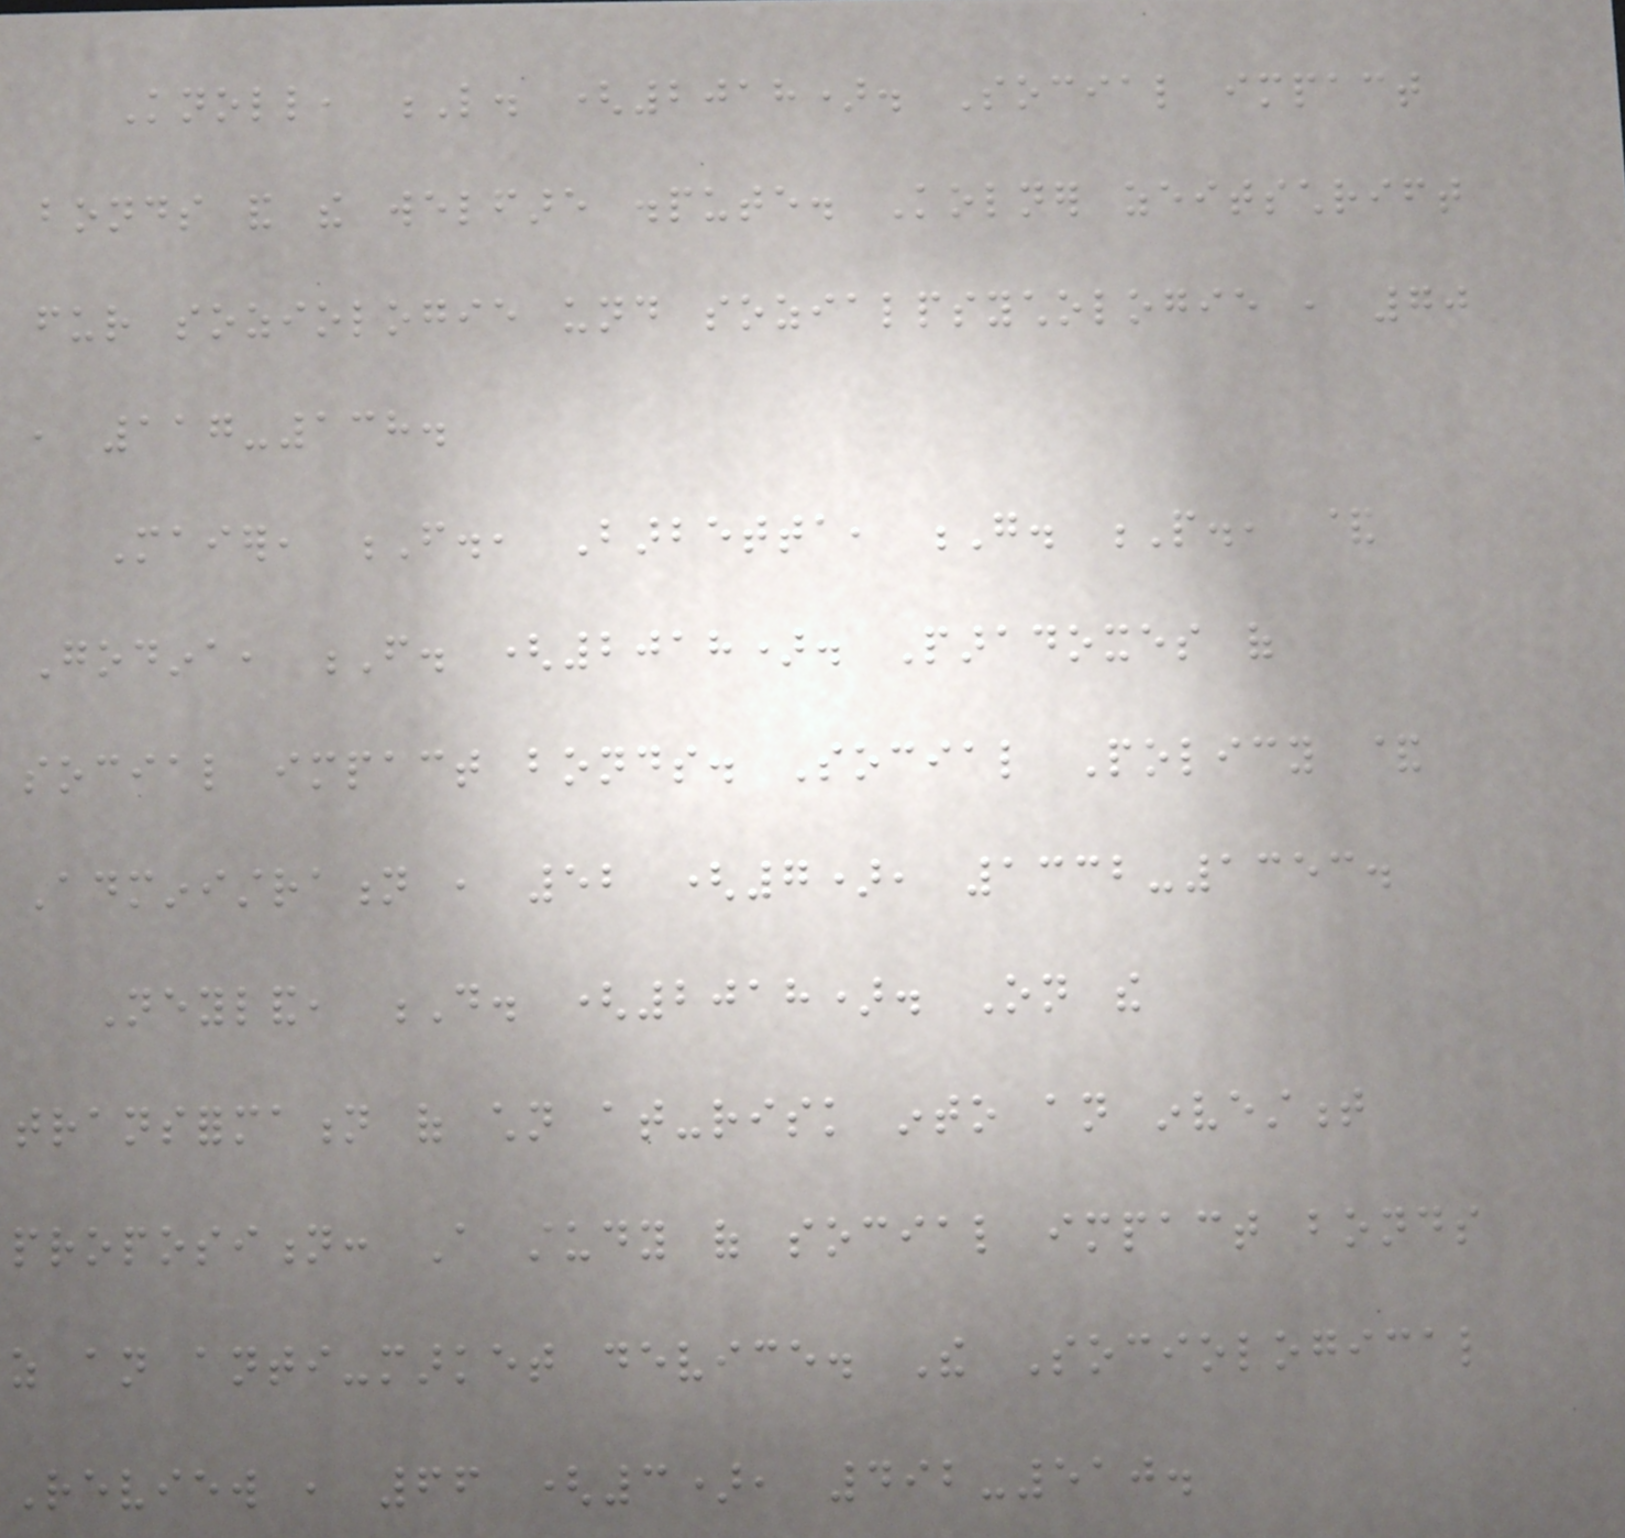Knoll, L. (2018). Social impact
bonds and the welfare dispute. Kolner zeitschrift
fur soziologie und sozialpsychologie , 70
, 117-138.
Maier, F., Barbetta, G. P., &
Godina, F. (2018). Paradoxes of
social impact bonds. Social Policy &
Administration , 52 (7), 1332-1353.
Neyland, D. (2018). On the
transformation of children at-risk into an investment
proposition: A study of social impact bonds
as an anti-market device. The Sociological
Review , 66 (3), 492-510.
